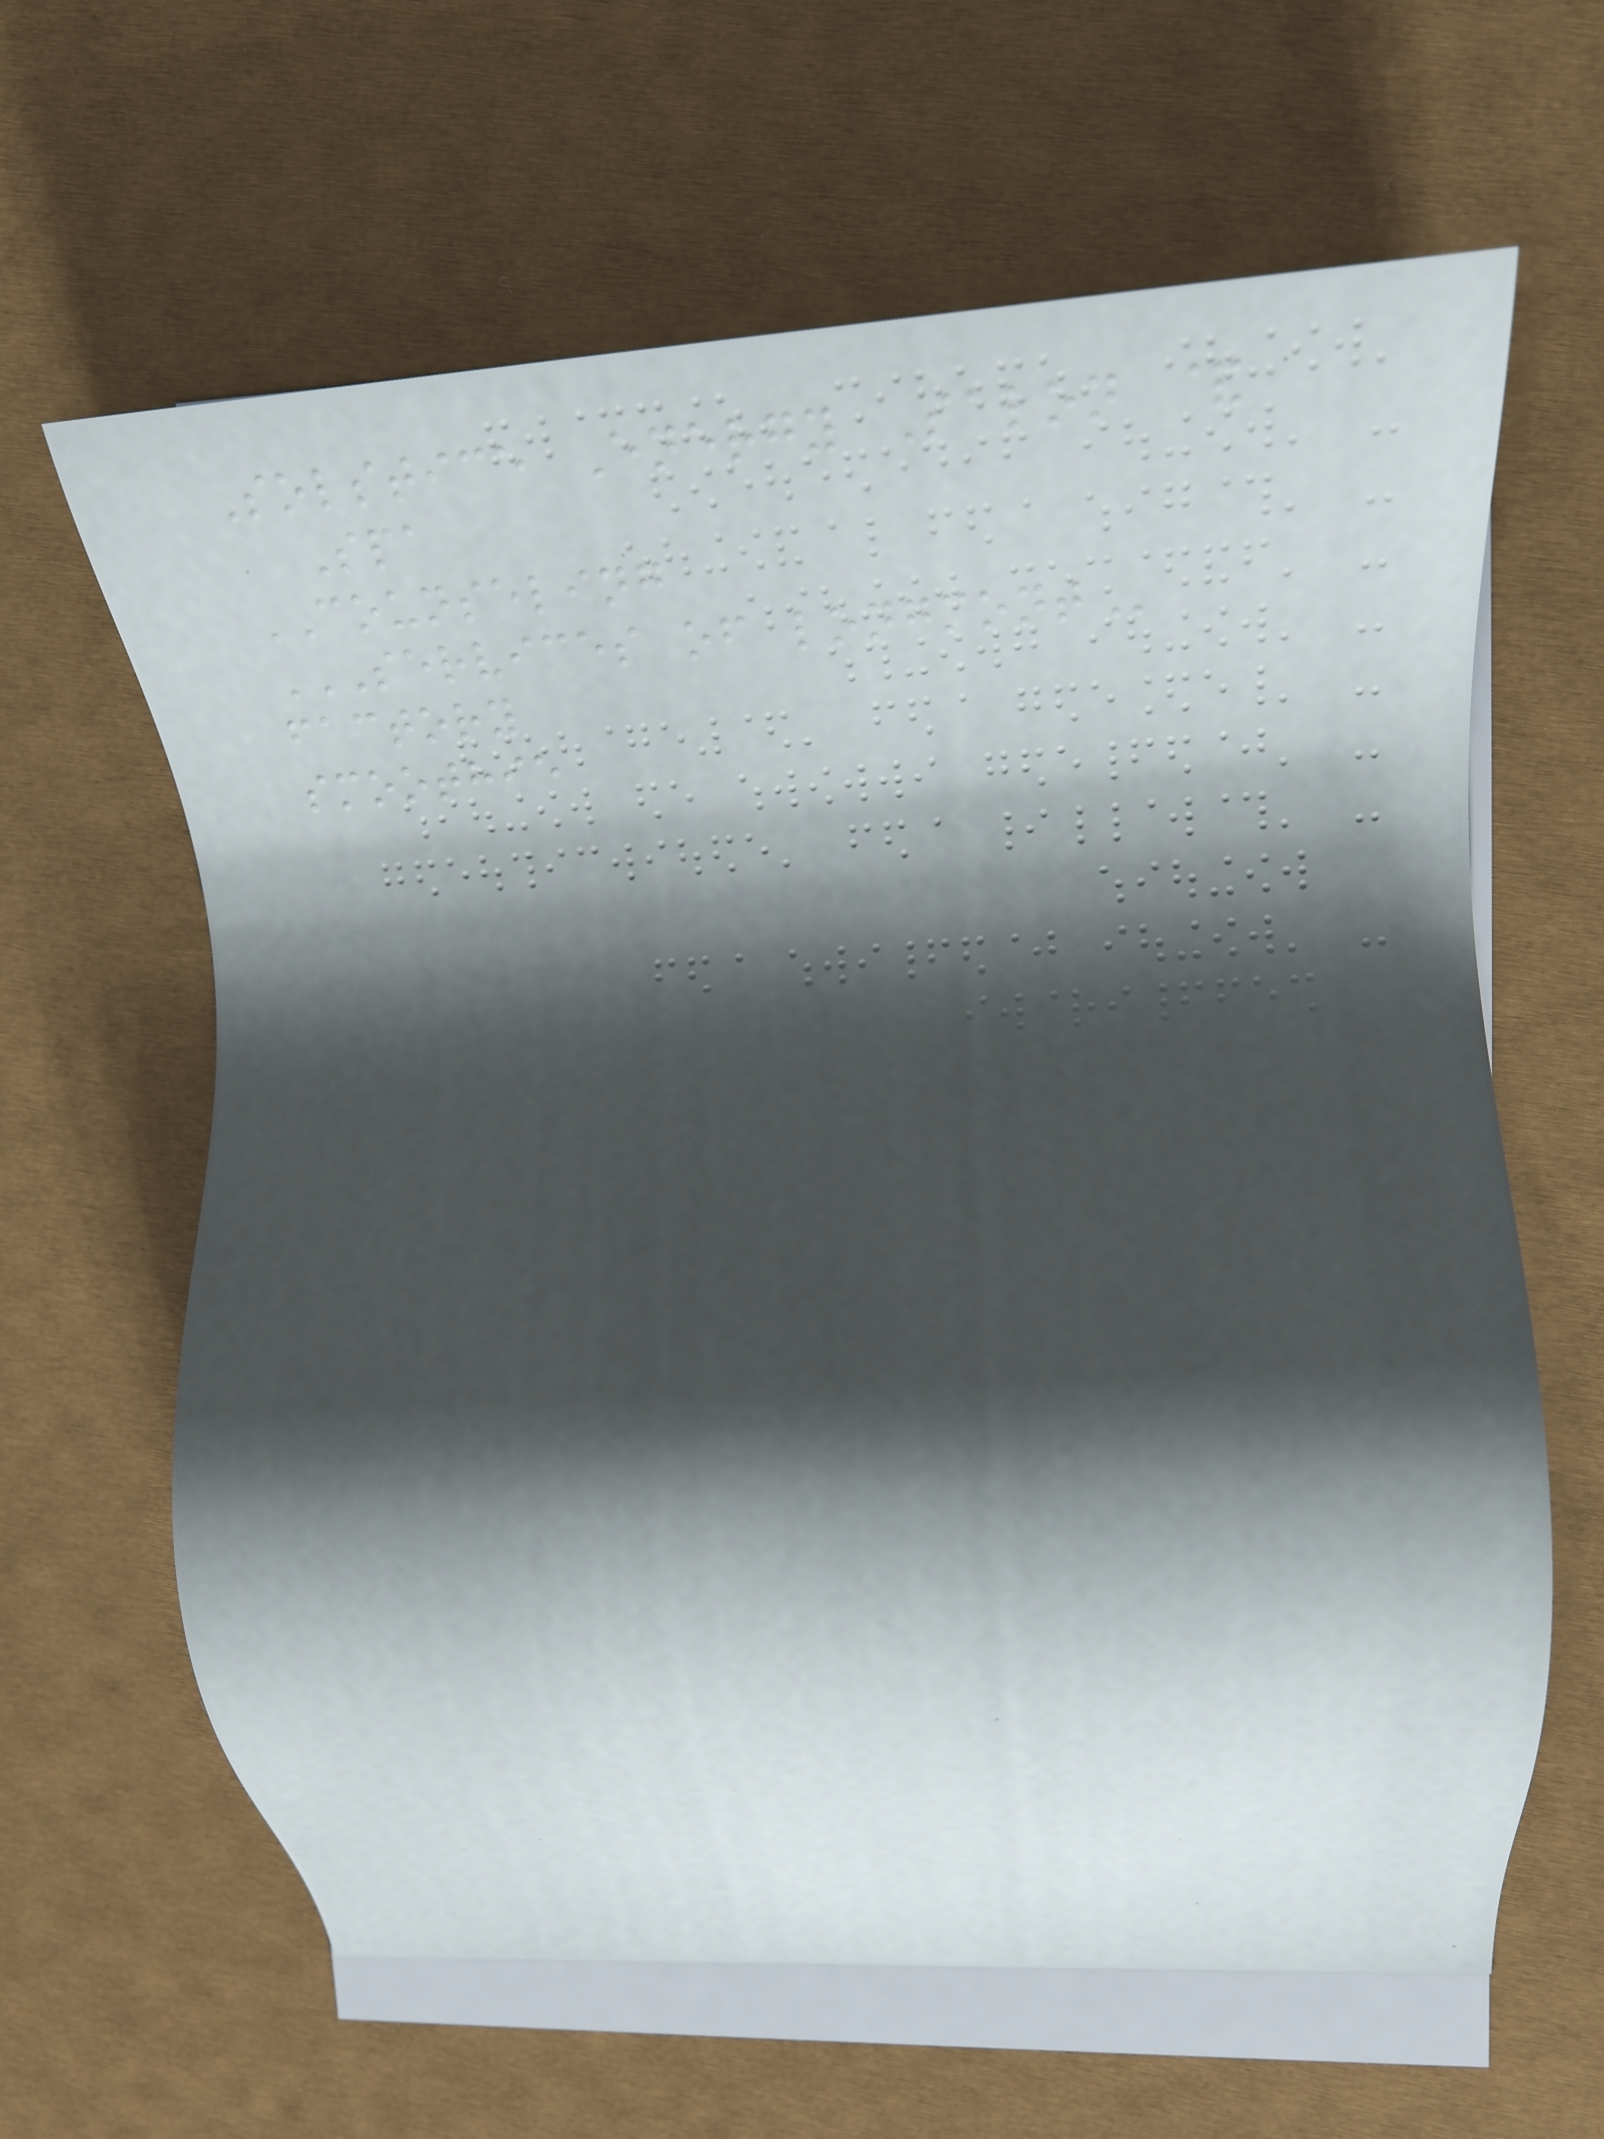Solstice Energy Salon &
Spa
COUNSELING
SERVICES OF LONGMONT
factory
smoothie
